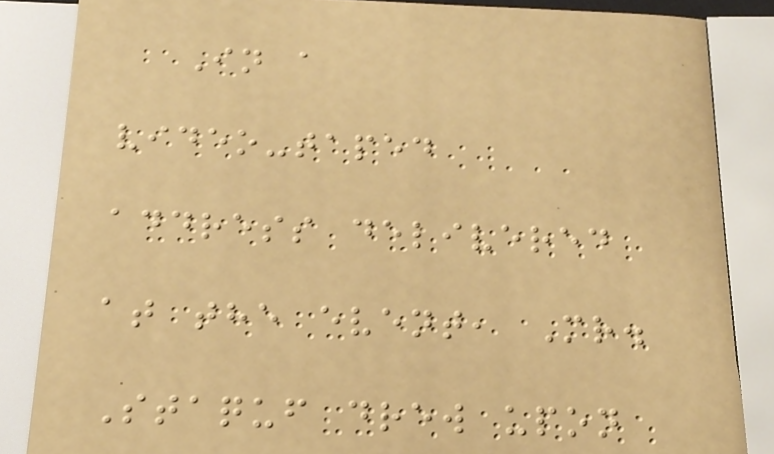In a
video-taped
address delivered
at the event, Mr.
Staquf drew upon
